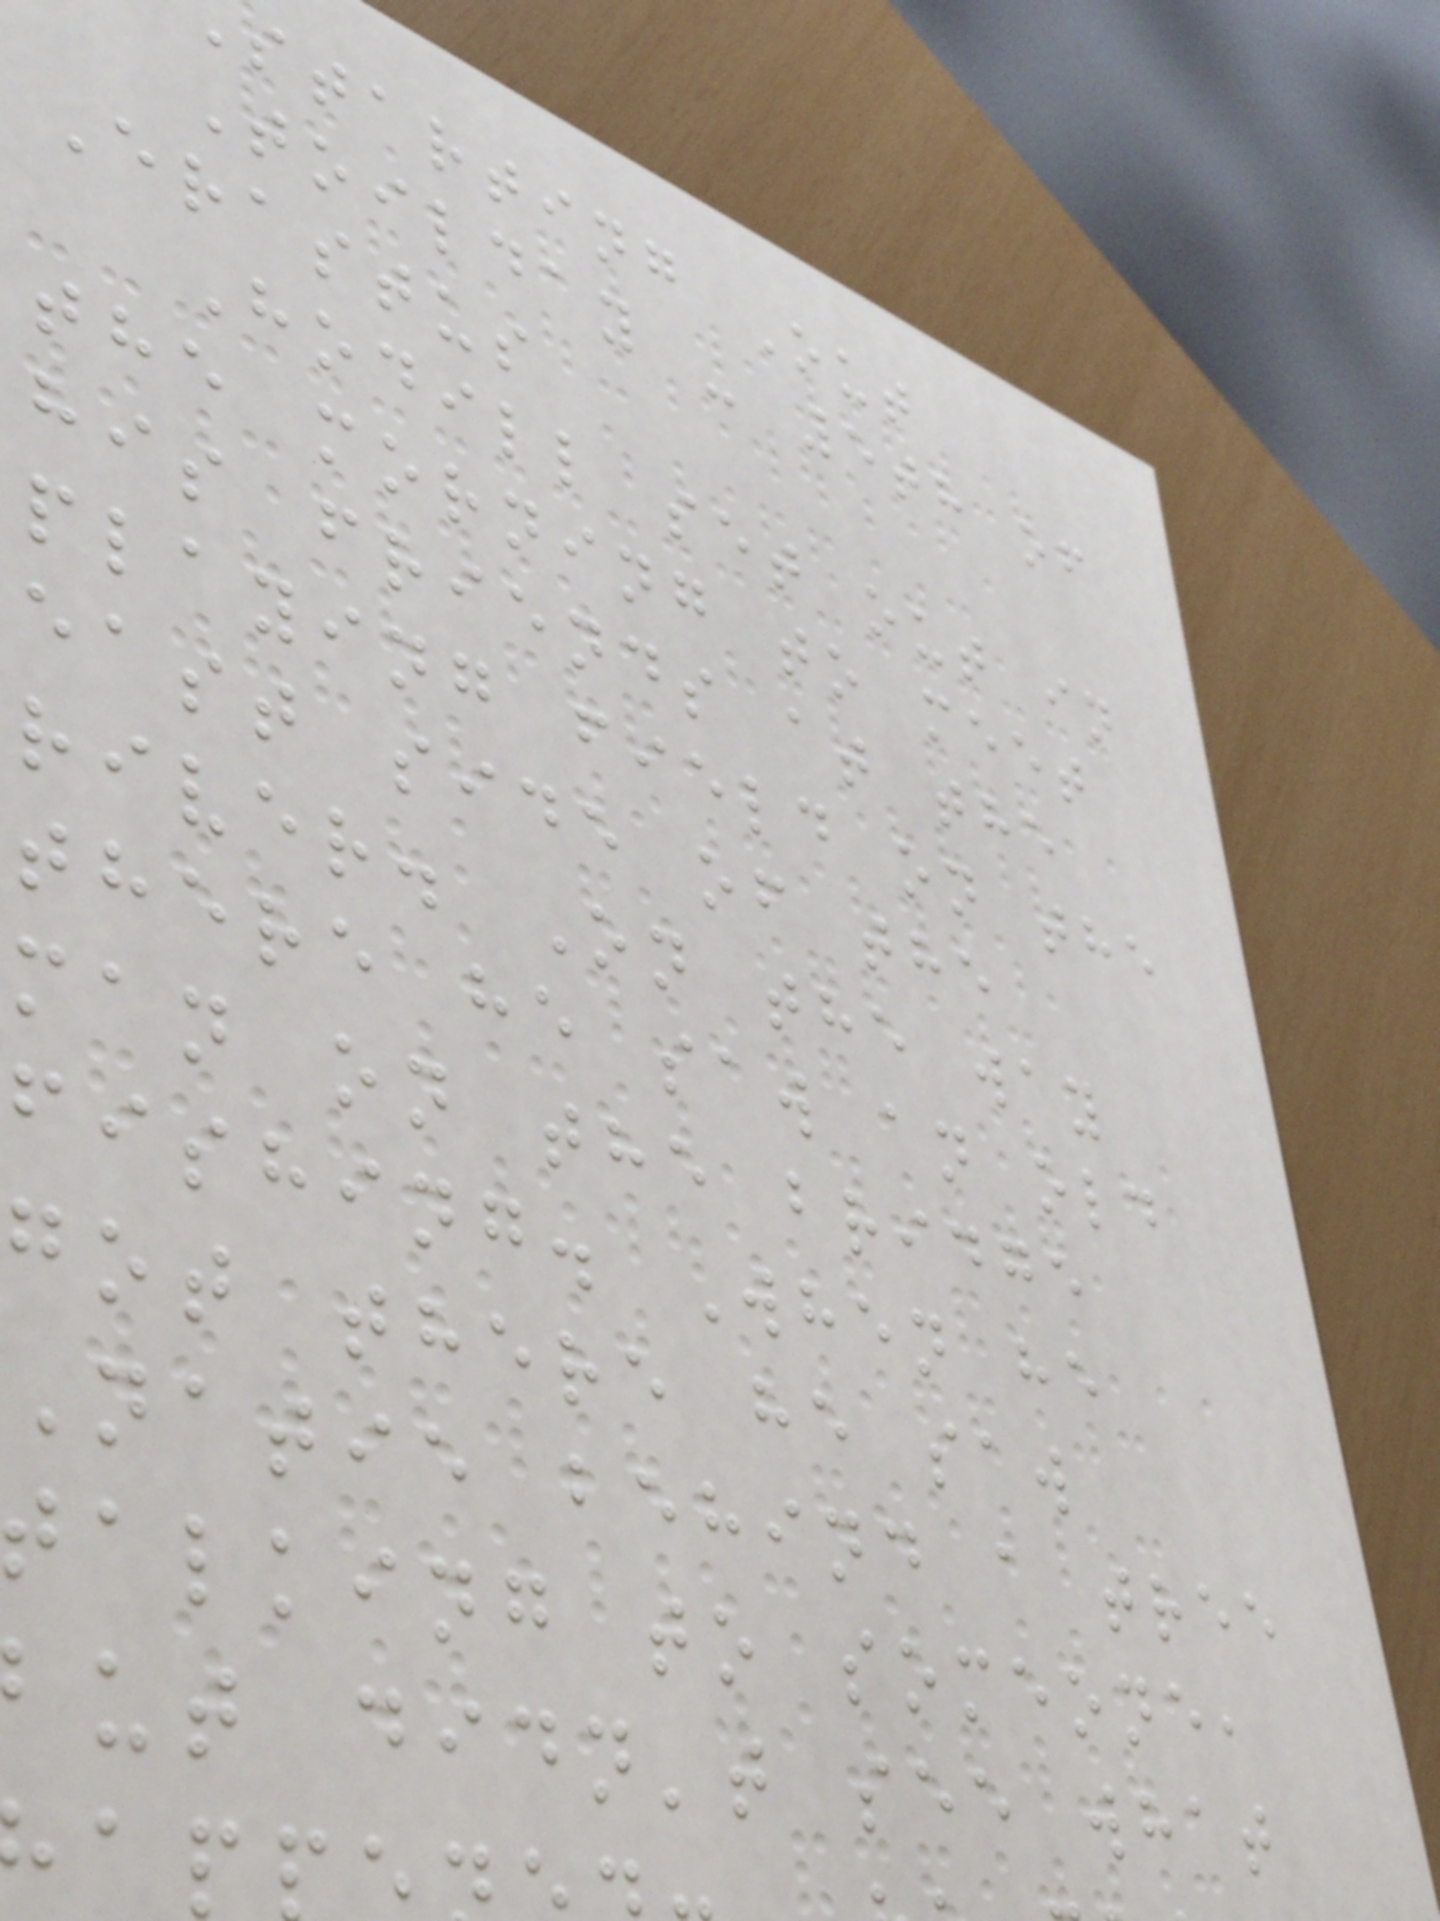starting Out
Toilday - 5th of
Erastus
Hodill set out in
the morning to meet
his friends at the
playing field on the
east side of the
river. On the way
there he saw an old
man on the bridge
fishing. When he
got there he saw
Natie behind a tree
talking to someone,
ut didn't see what
